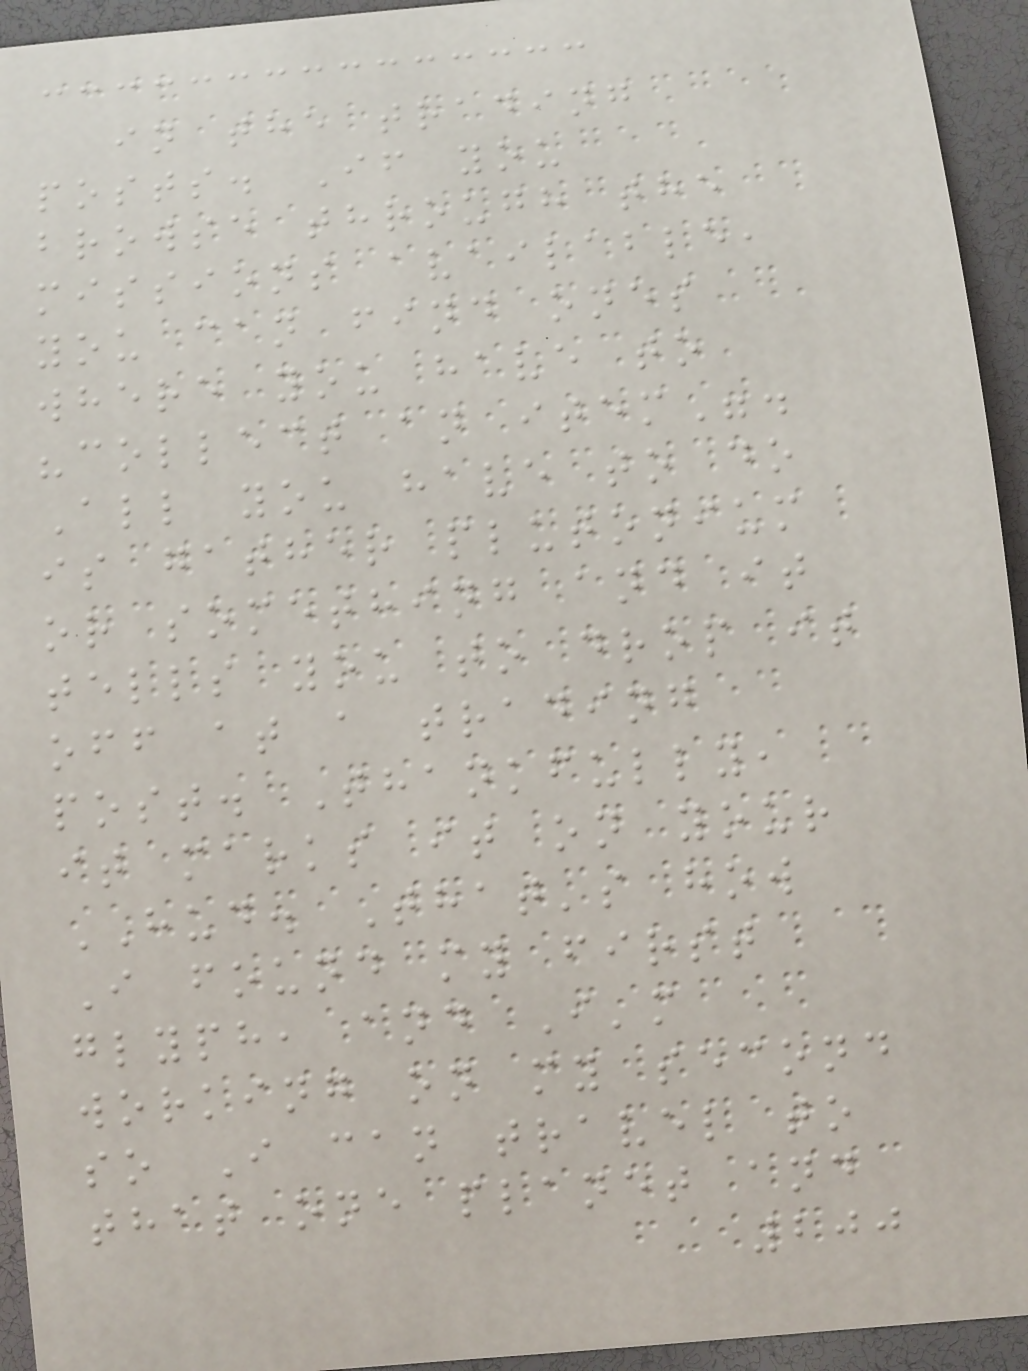in the trading
posts. If you
browse through the
missions available,
you can find ones
where you have to
"collect an item".
All you have to do
is gather plutonium
or something and it
tells you to drop it
off at a trading
post. Thankfully,
it marks it on your
HUD. That's how
I found my first
glyph, and I'm
working on my second
so I can travel to
that one planet and
200
